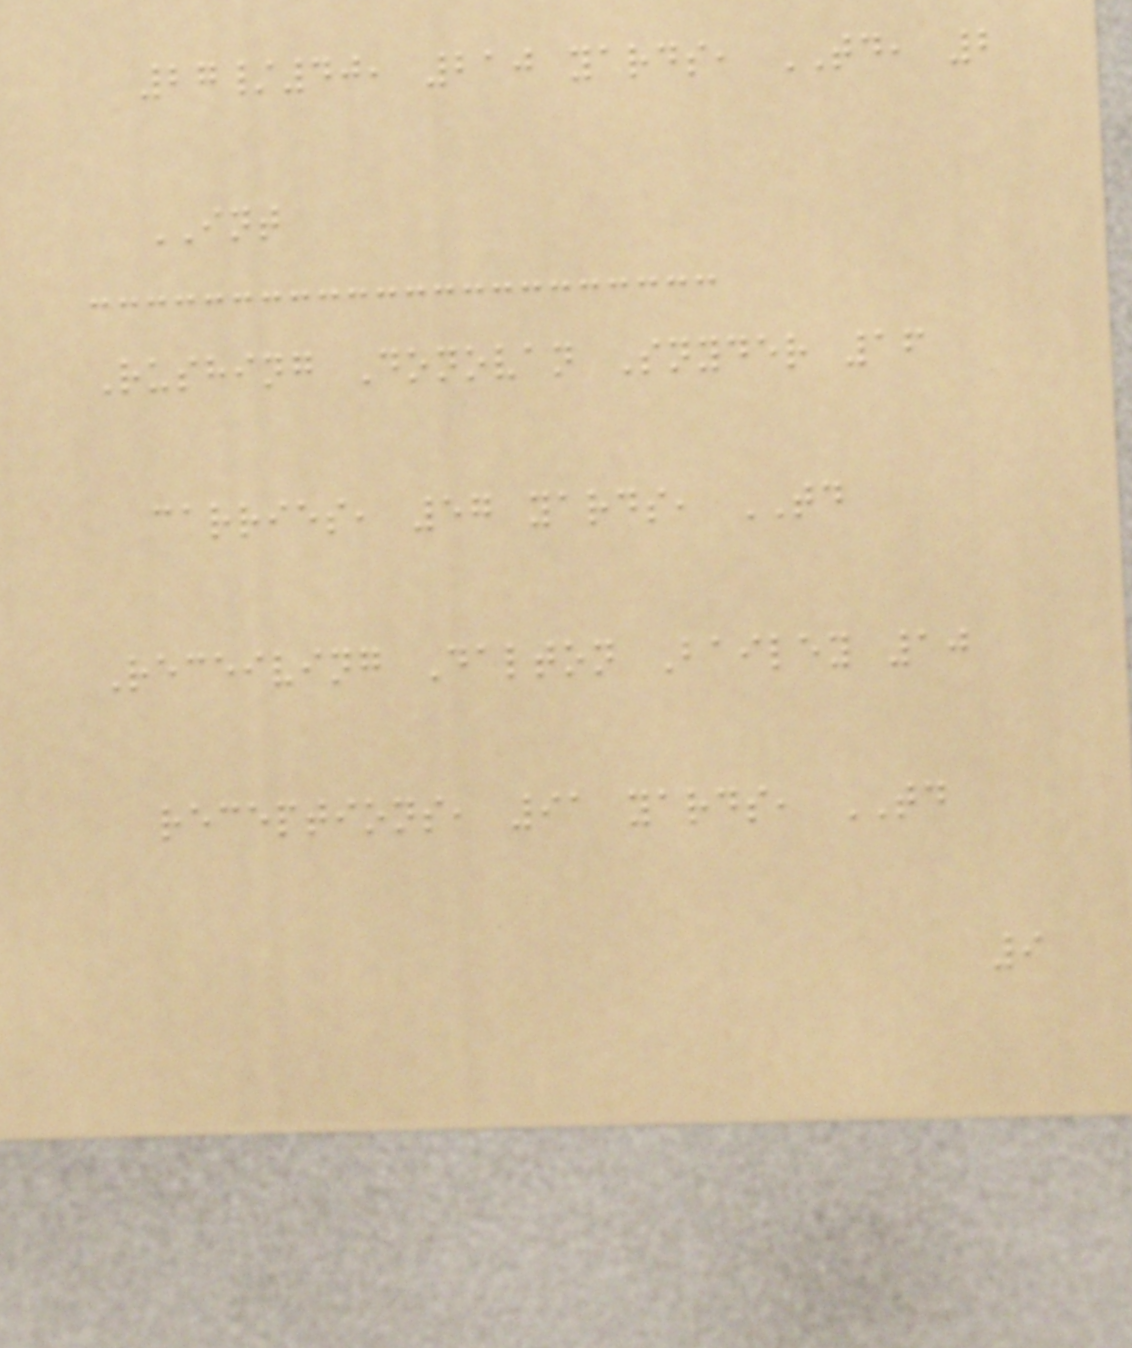27/40, 210 yards, TD, 2
INT
Rushing Donovan Snyder 16
carries, 57 yards, TD
Receiving Dalton Bailey 10
receptions, 91 yards, TD
9
